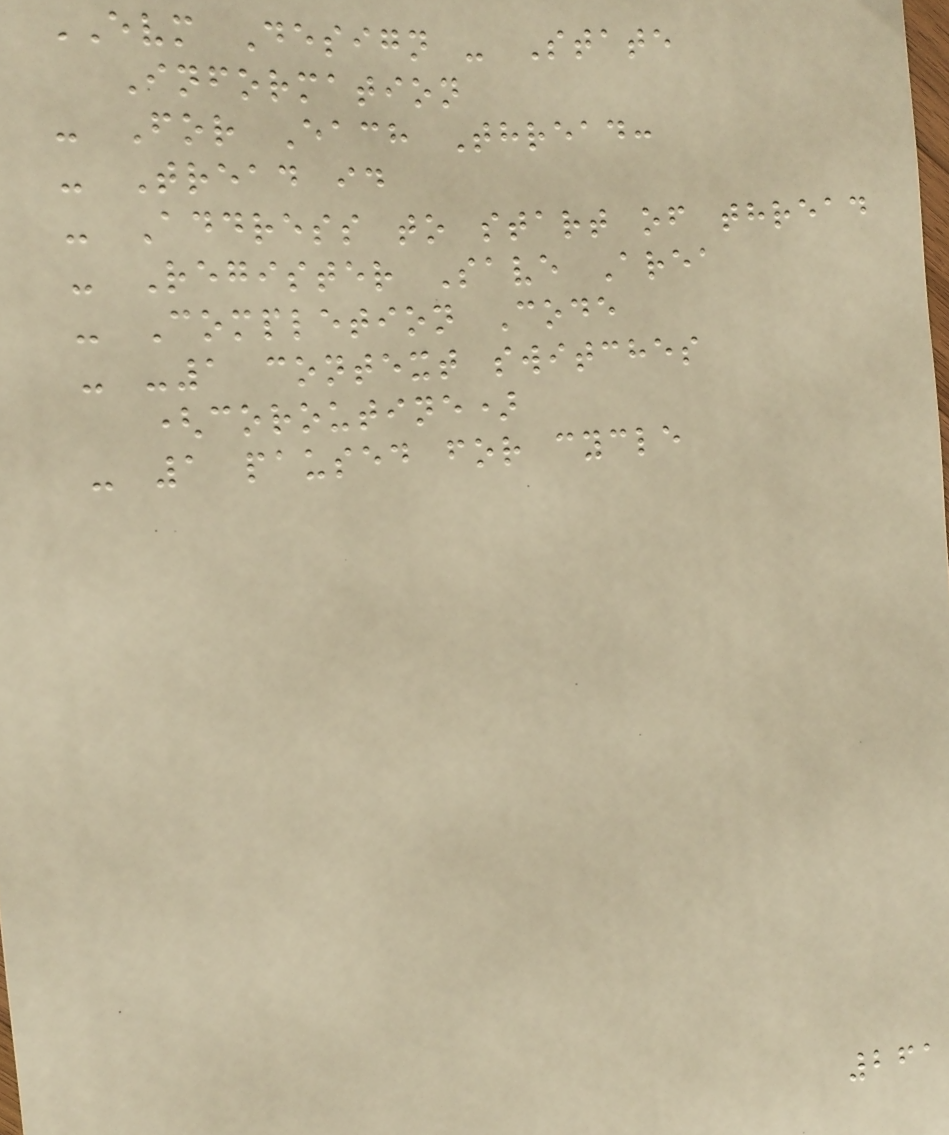EVM Design - State
Information
- For Each Thread:
- Tread id
- Address to start of thread
- Register Save Area
- Completion Code
- -1 context switches
(coroutine)
- 1 paused for cycle
261
